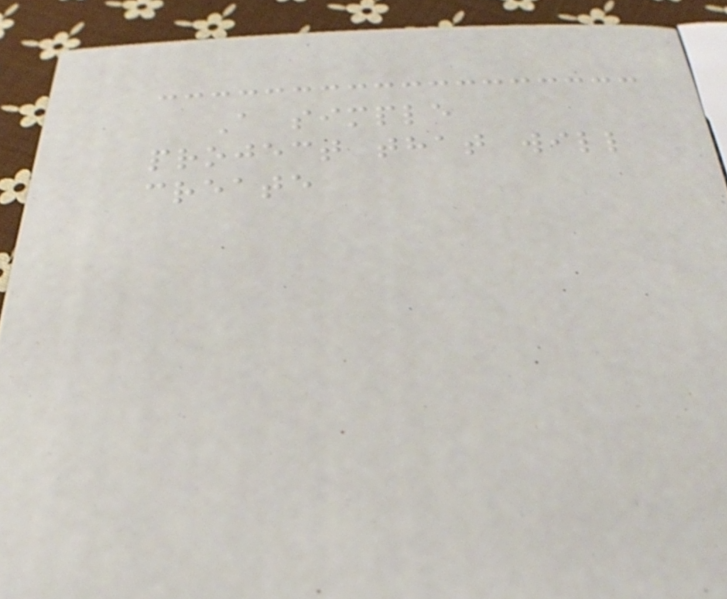A simple
project that will
create
